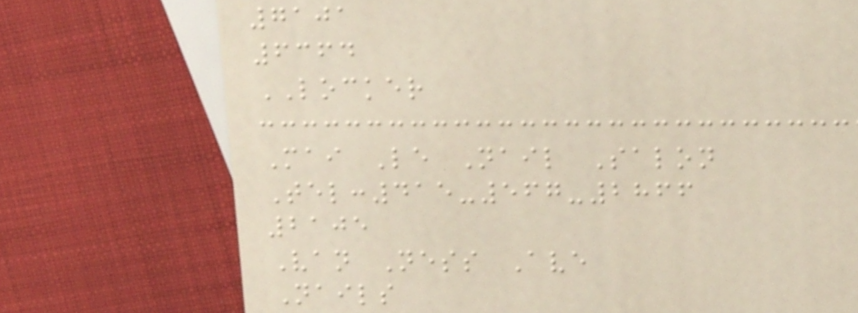7101
6364
LOCKER
Mai Le Nail Salon
Tel:415-567-2866
2105
Van Ness Ave
Nails
